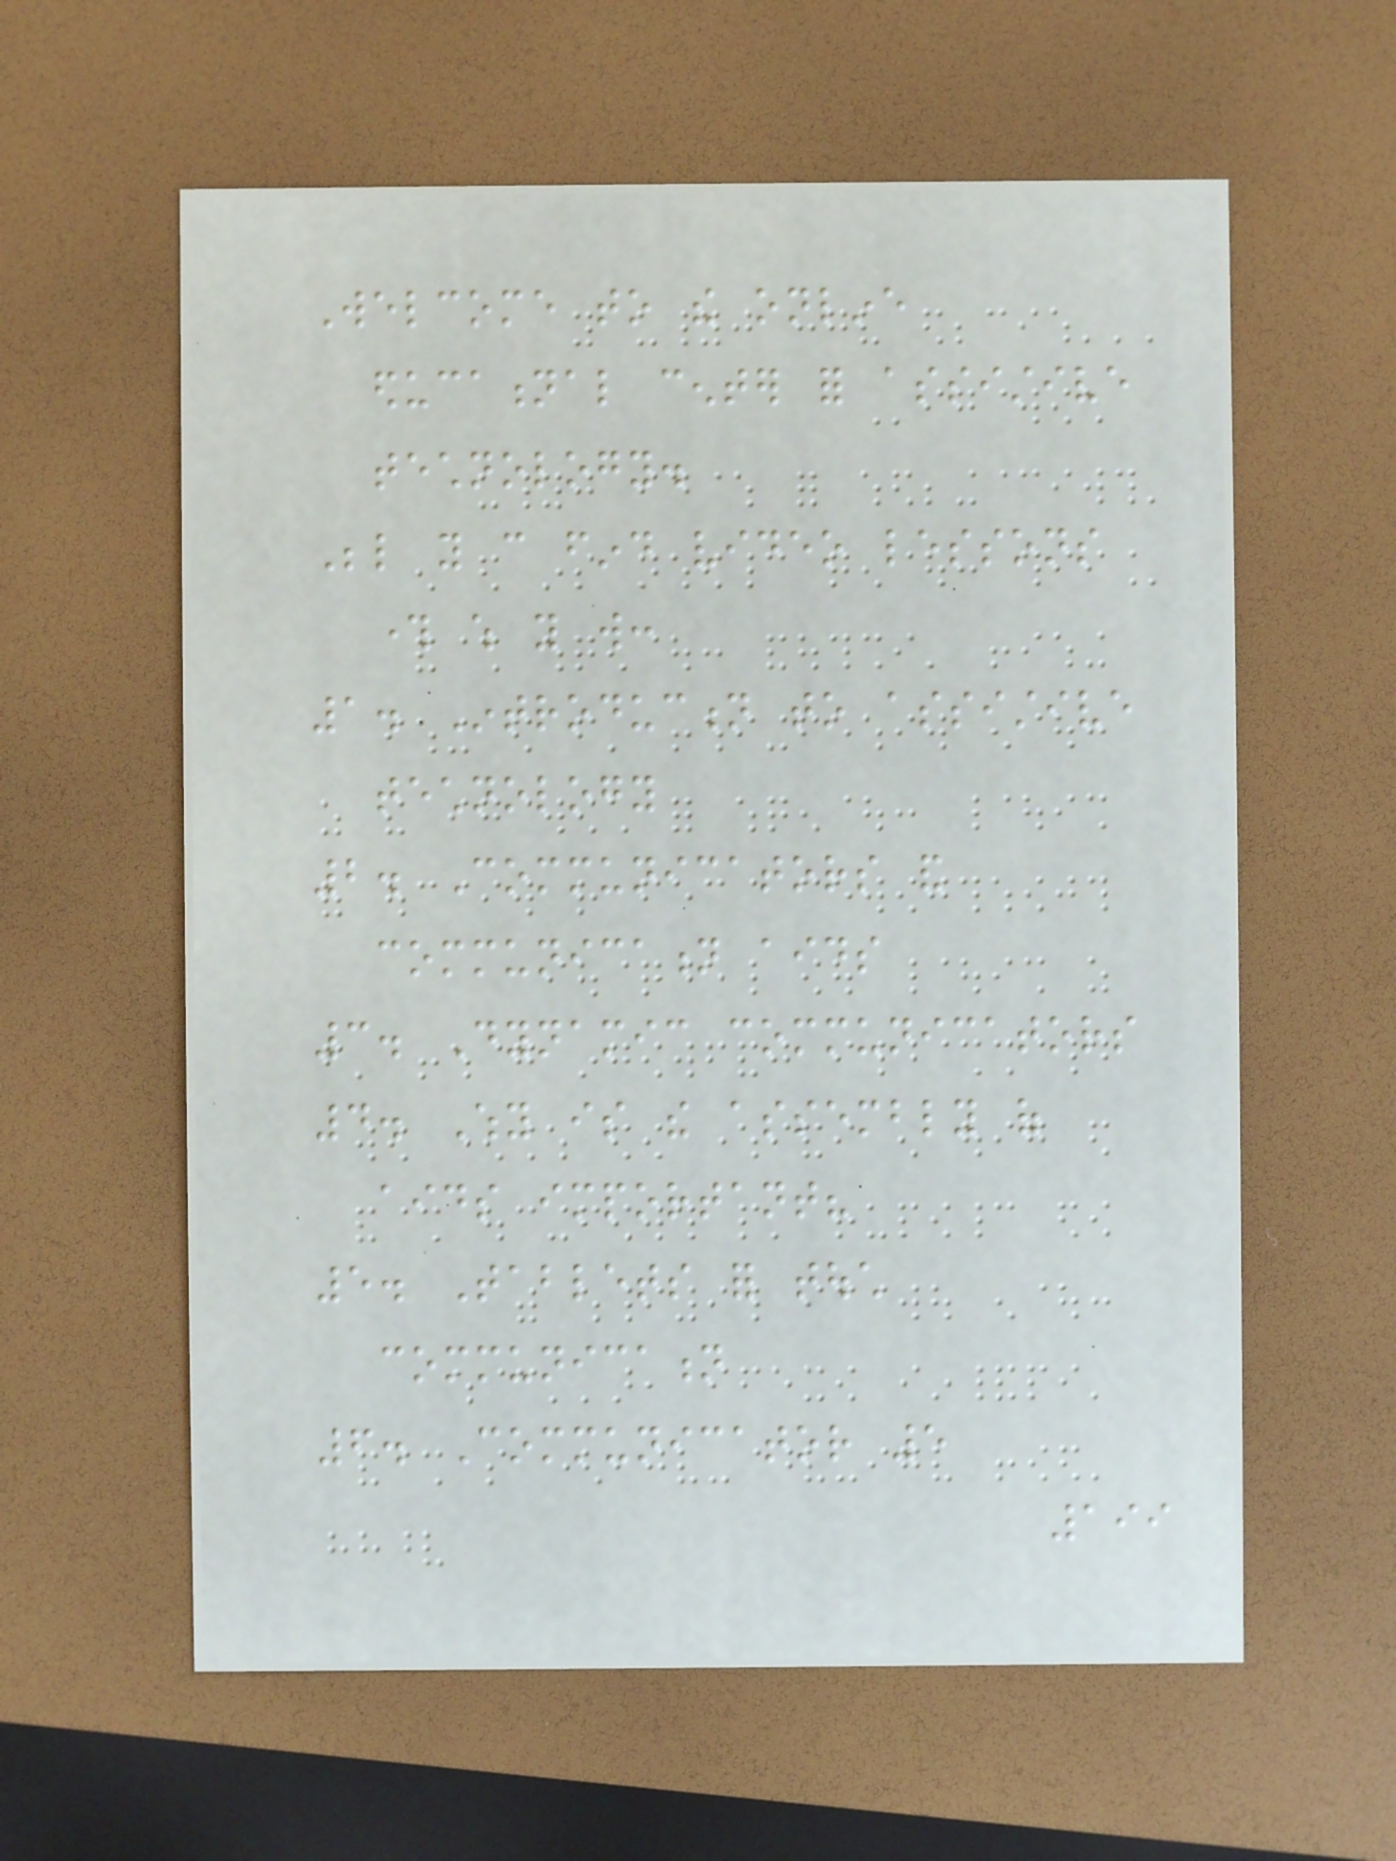Welcome to the online
educational center for assistive
technology.
Below you can find video lessons
through which you will:
1. Introduction to assistive
technology
2. Communicators and
communication aids
3. Dynamic communicators
4. Why is the assembly of
aids important?
5. Tablets for touch
communication
6. Communicator 5
199
